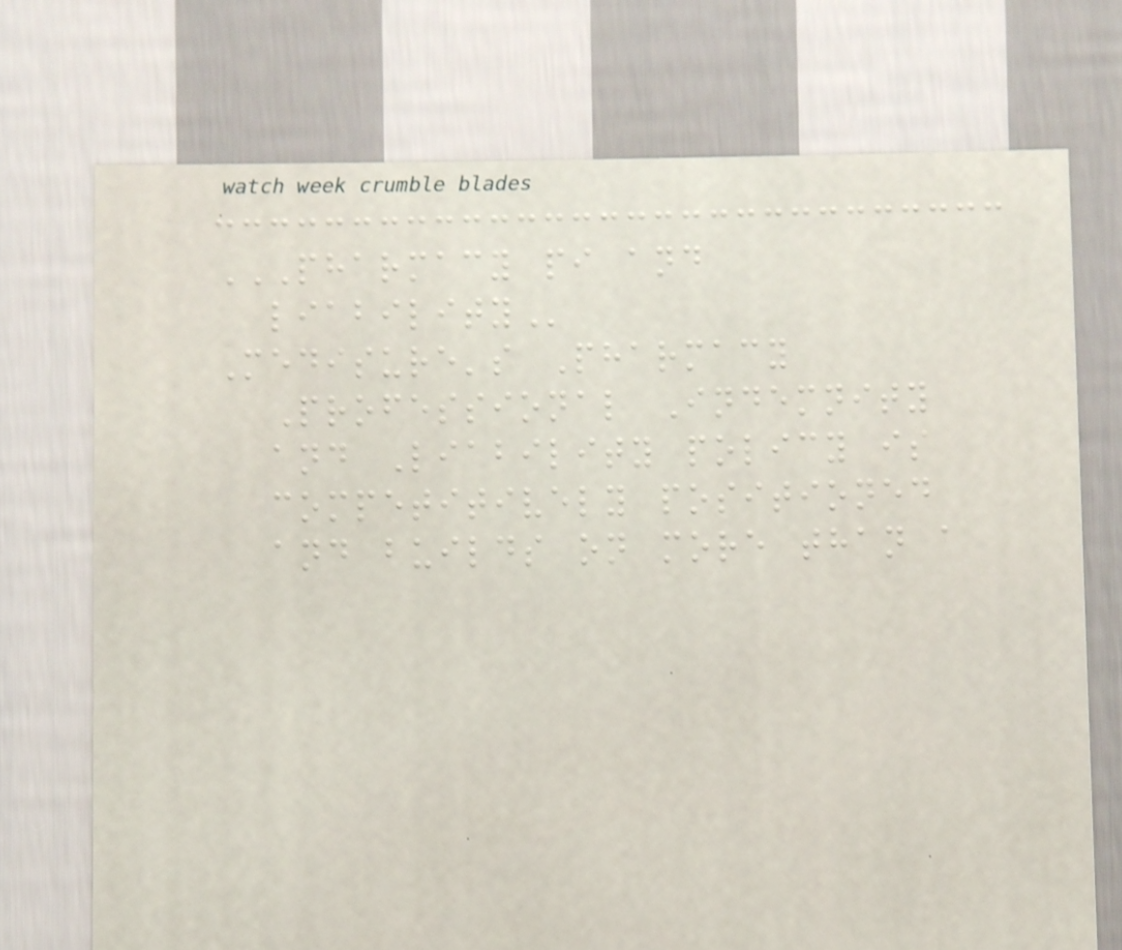PHARMACY PI AND
LIABILITY
Medisure's Pharmacy
Professional Indemnity
and Liability policy is
competitively positioned
and builds on more than a
